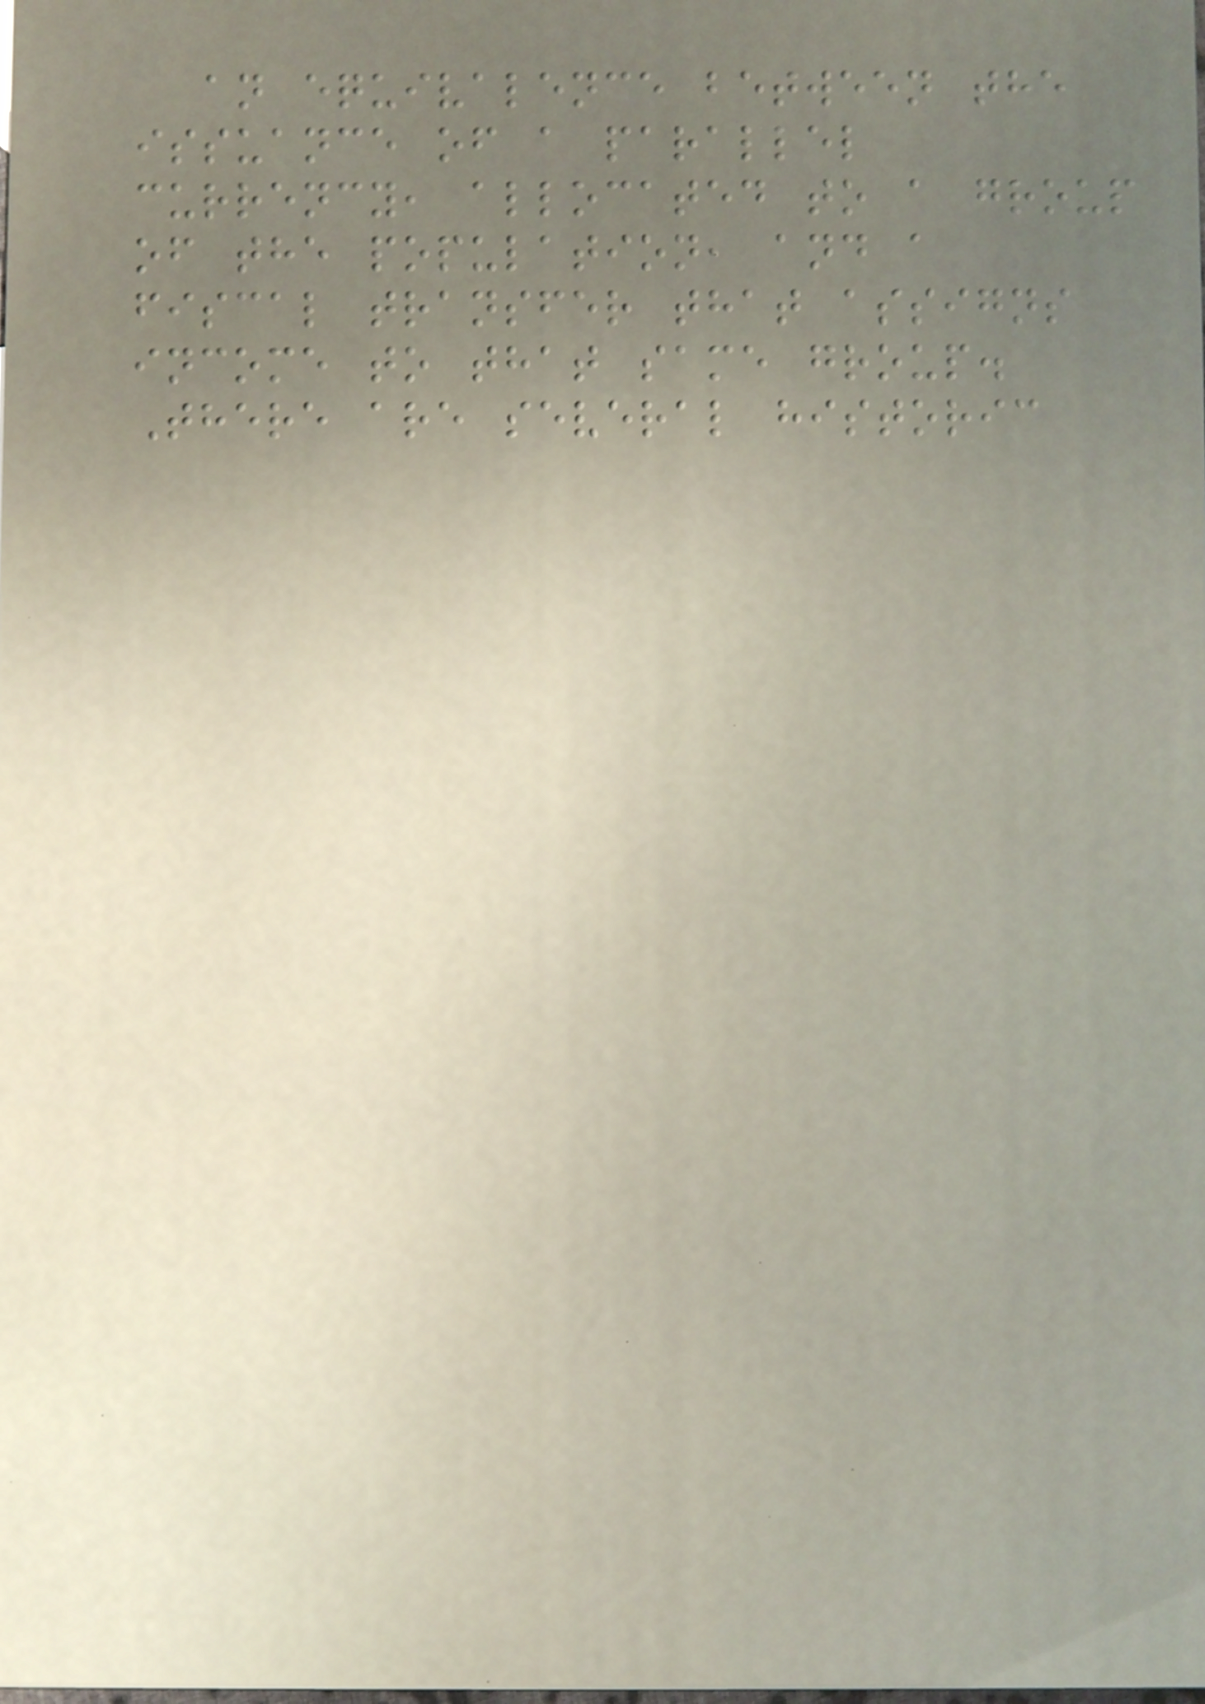an equivalence between the
issuance of a parallel
currency, allocated to a group
of the population, and a
fiscal transfer that assigns
income to that same group.
There are several historic
